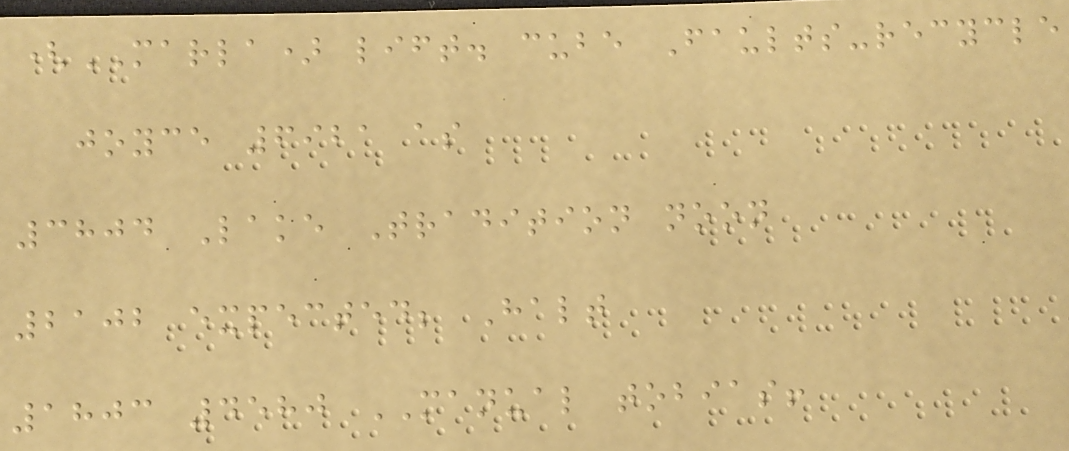(MARLA) lift. cube Faults-recycle
joyce 6921 as
3804 Lake Tradition noon
2102 expected; Halt
1803 4580 MANUAL tobias!
